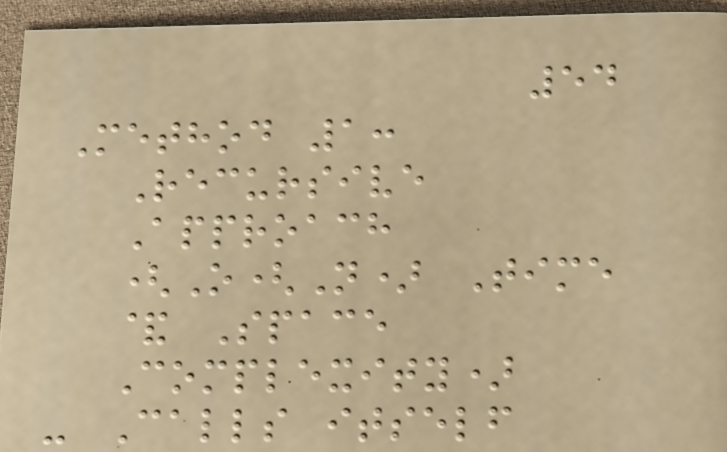54
Method 1:
Recursive
Approach
(O(N) Time
& Space
Complexity)
- Calls itself
